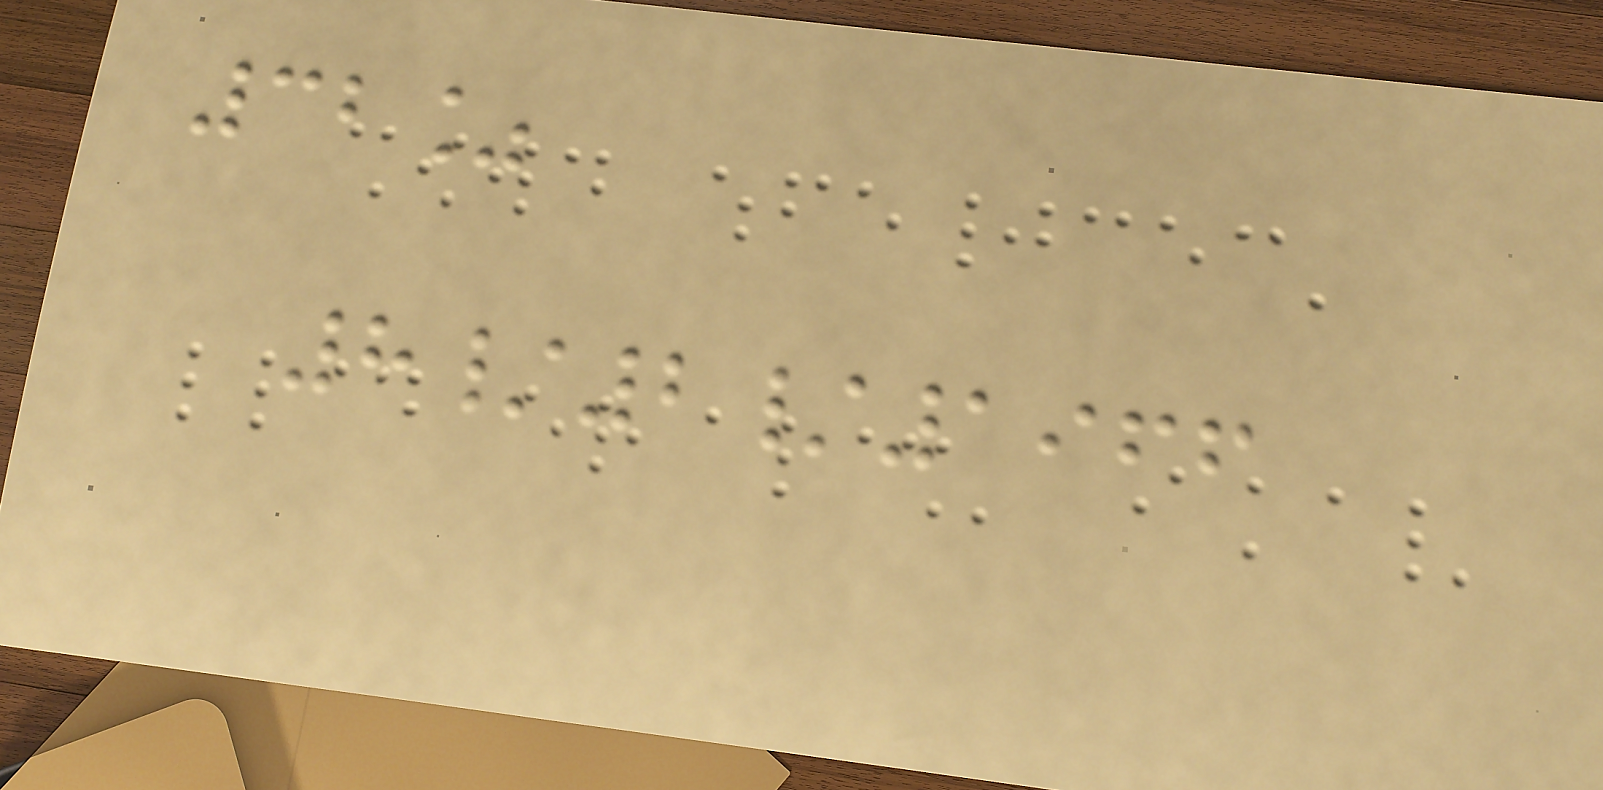32%
8/2/1966
